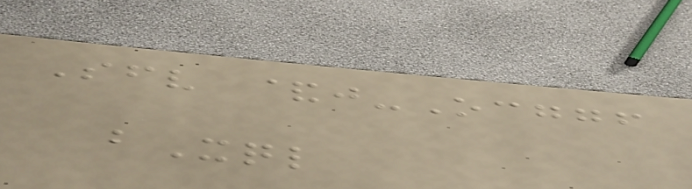Sfv &j-Ocggf
bXql
